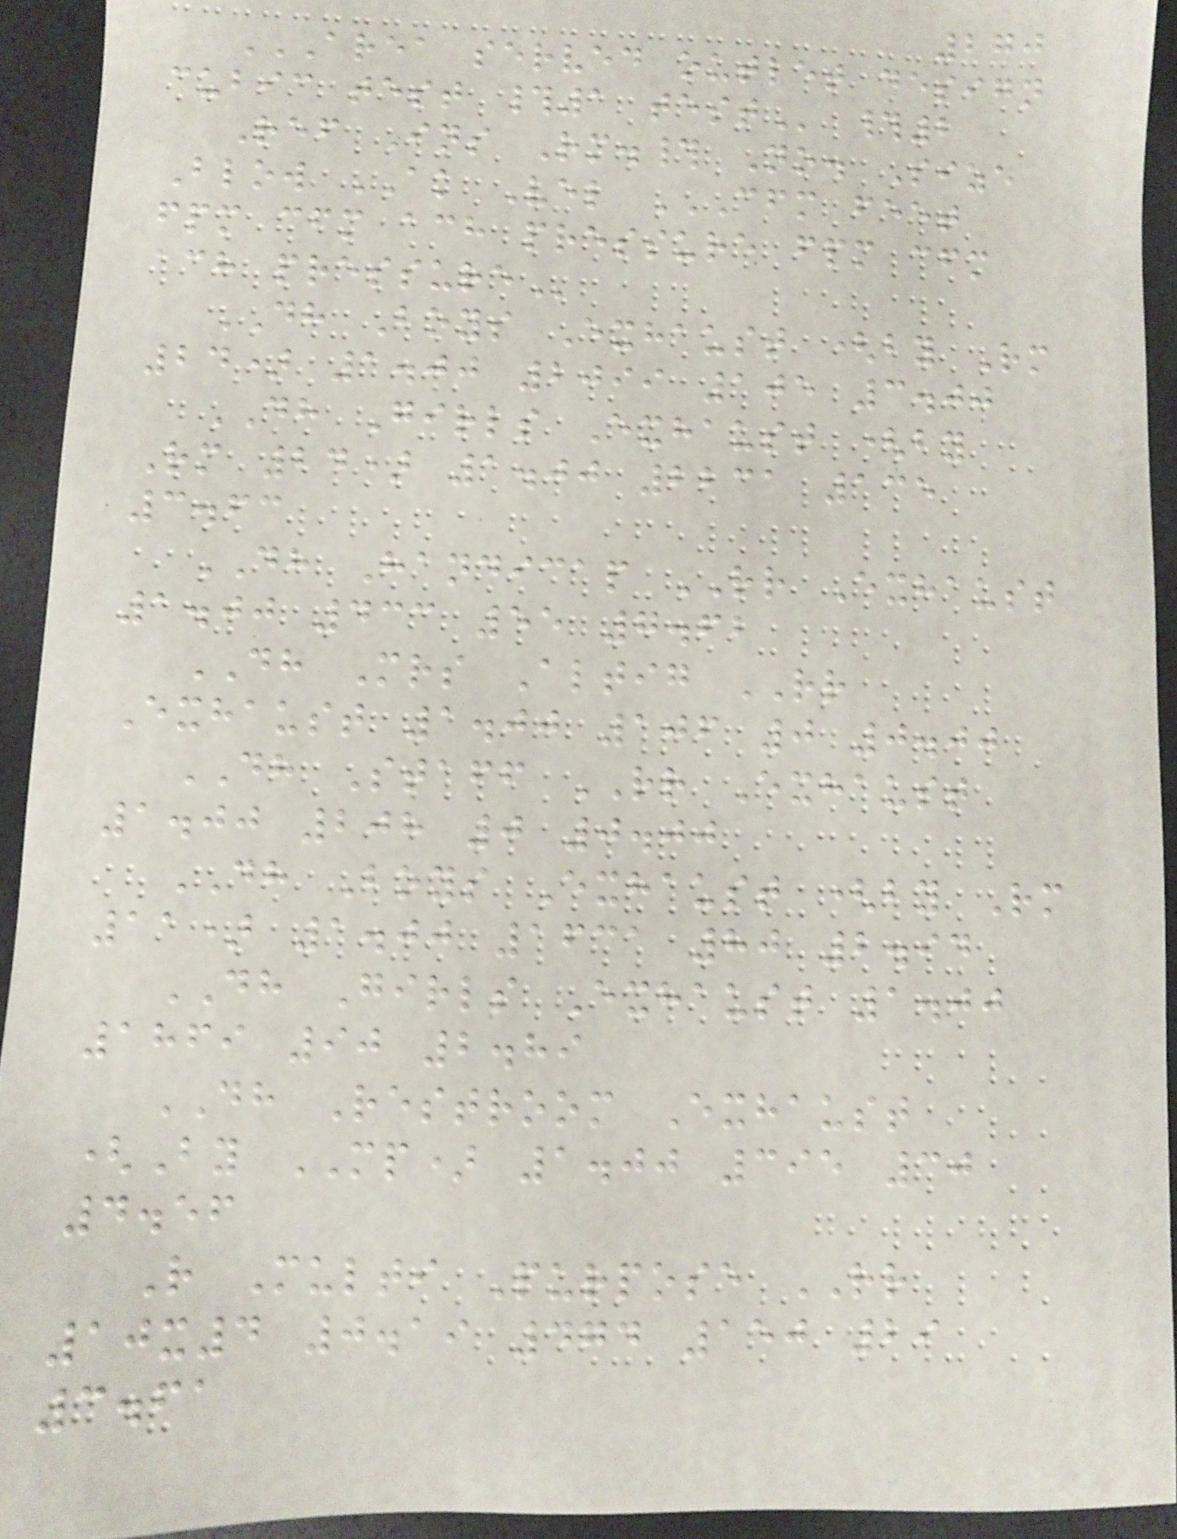270
AREA SERVED OUTLET DESIGN
CUBIC TEST #1 TEST #2
Ref Ins Rm.# No. Size
Blow AK Vel CFM FEET
FPM CFM ACH PRESSURE FPM CFM
ACH PRESSURE
DH Boys Exhaust (by Rm
24) 1.00 2099 105 3.00
DH Girls Exhaust (by
Rm 24) 1.00 2231 135
3.63
DH Handicap RR Exhaust
1.00 433 55 7.62
DH Mrs Altig RR
Exhaust 1.00 106 0 0.00
DH Staff RR Exhaust
1.00 208 0 0.00
DH Boys Exhaust (by Rm
11) 1.00 1631 80 2.94
DH Girls Exhaust 1.00
1869 90 2.89
DH Restroom Exhaust
(By MP) 1.00 395 30
4.56
R Multi Purpose RR
10x4 0.19 474 150 29
3.61
